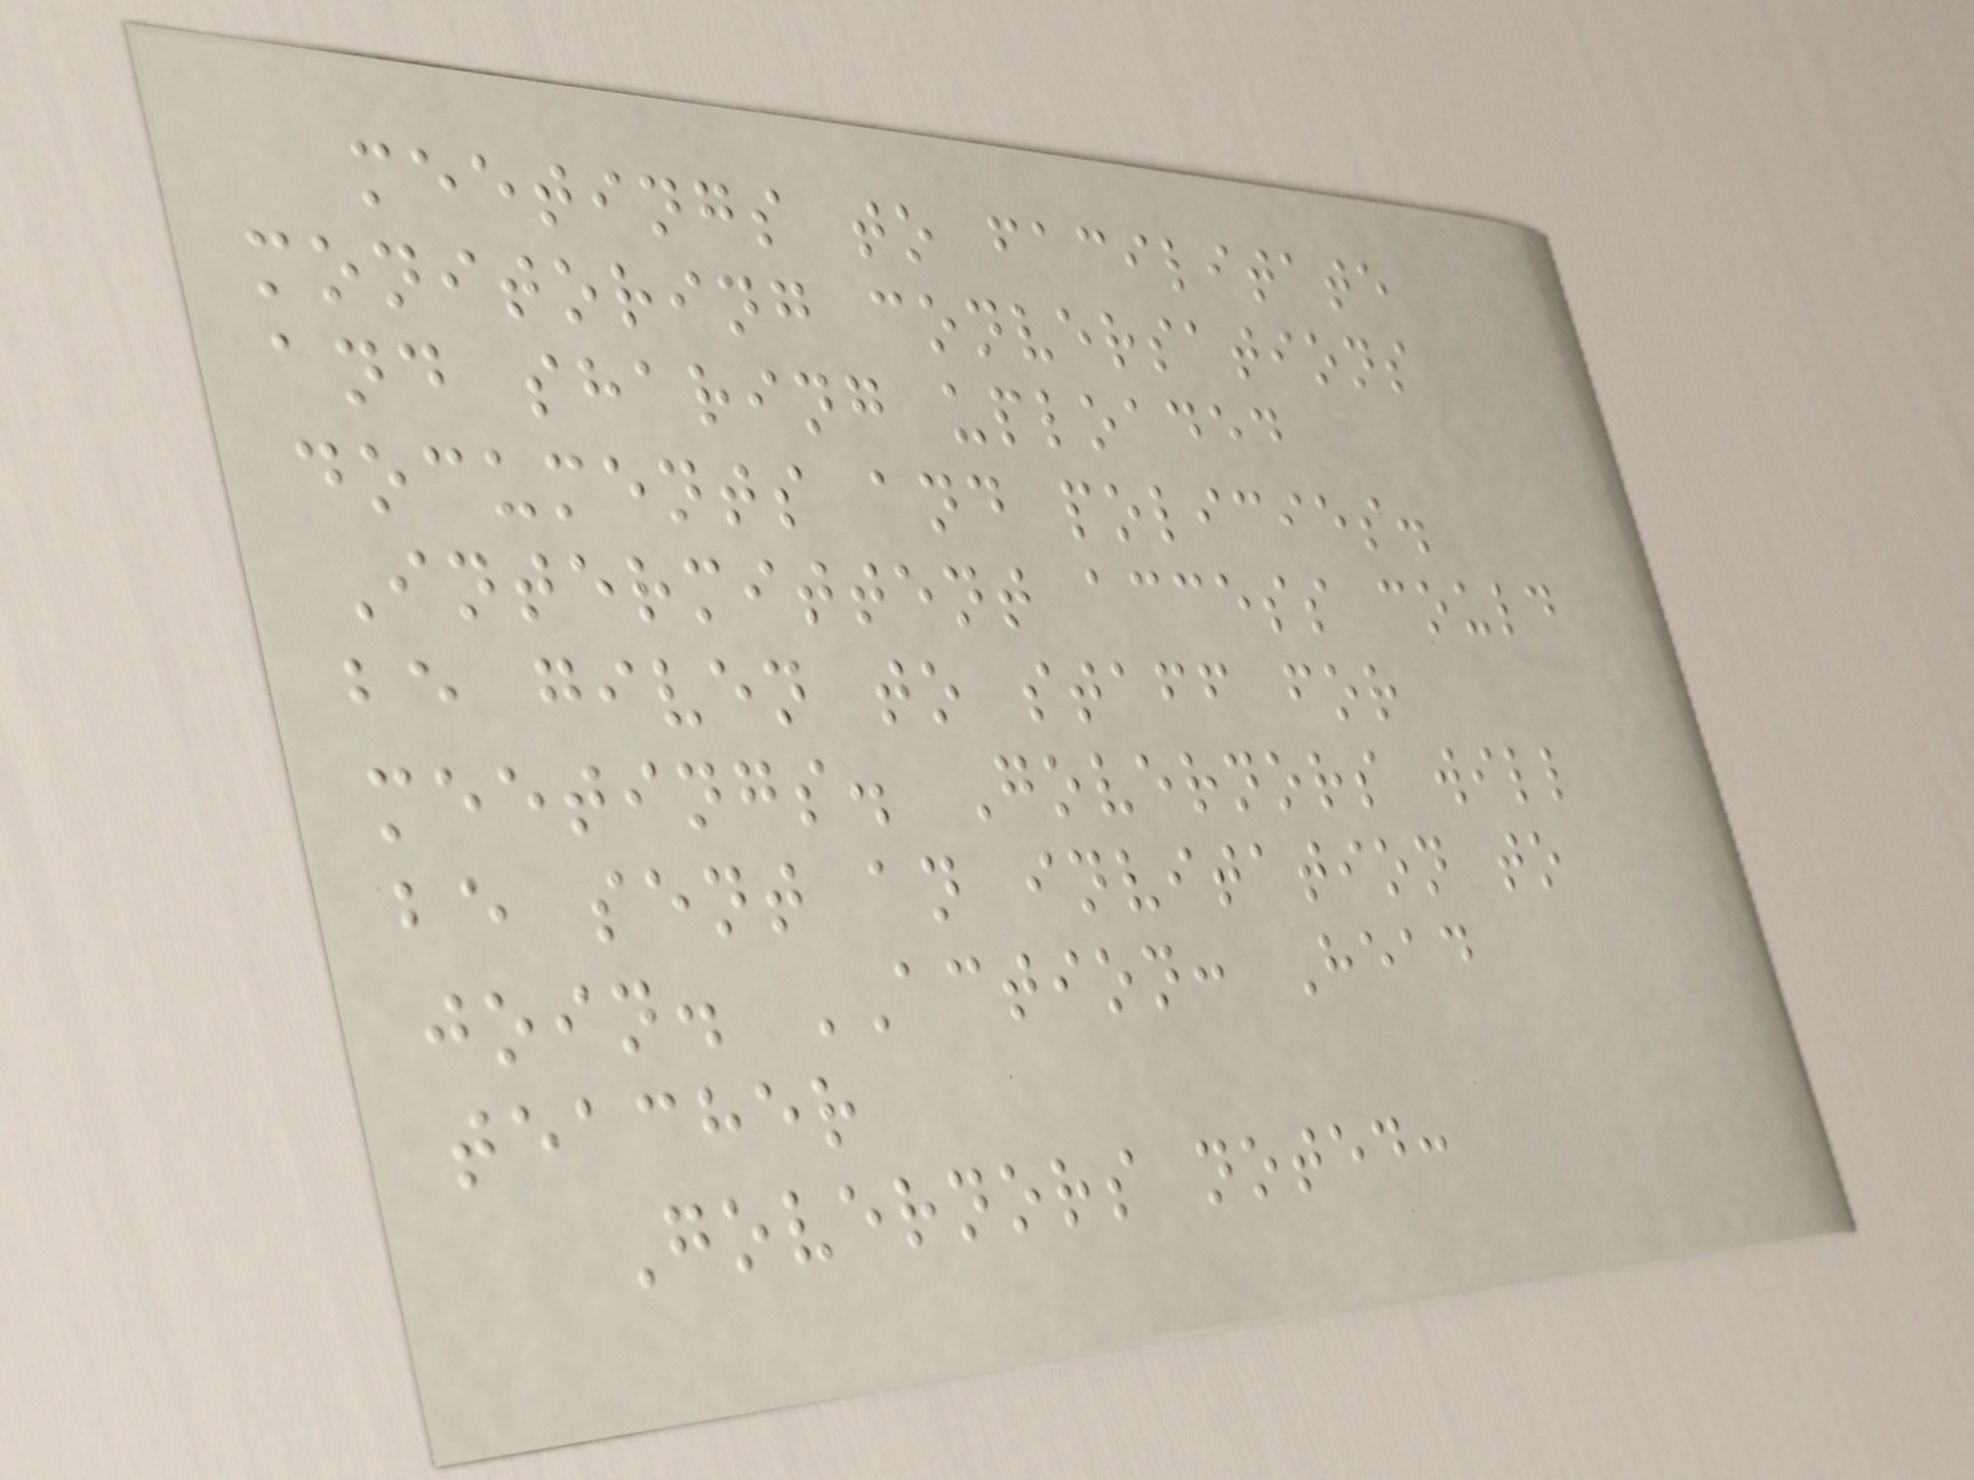meetings to facilitate
monitoring conversations
and sharing uploaded
documents and policies.
Intermittent access could
be given to staff for
meetings. Governors will
be sent an invitation to
join. ACTION: Head
teacher
Governors noted:
